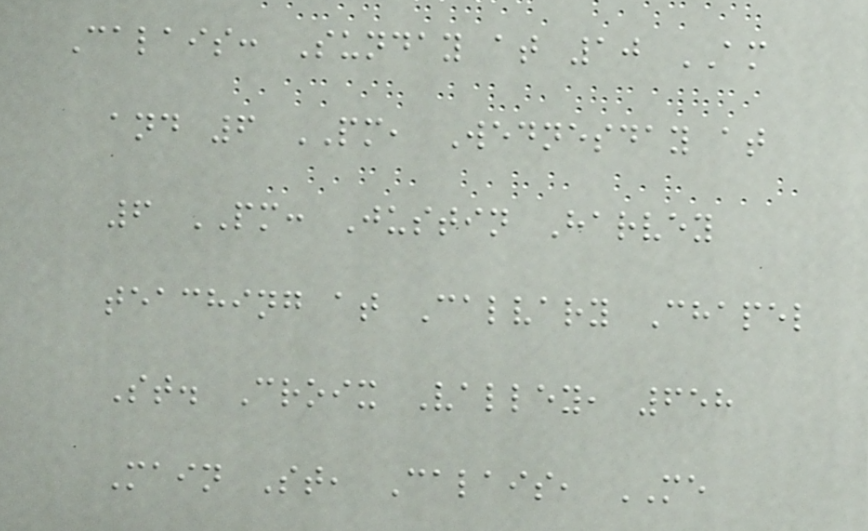Calais: Sunday at 10 AM
and 6 PM, Wednesday at
6 PM: Justin Harvey
teaching at Calvary Chapel
St. Croix Valley, 658
Main St, Calais, ME
